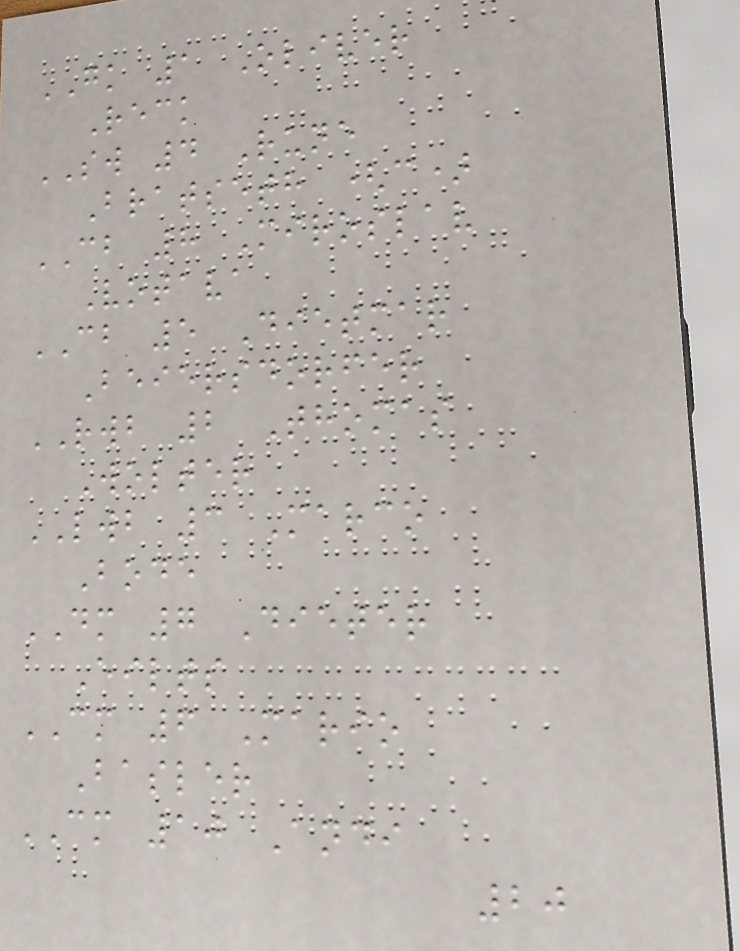GK 1 Oliver
Reck
SW 4 Rune
Bratseth (c)
CB 8 Miroslav
Votava
CB 5 Dietmar
Beiersdorfer
RWB 2 Thomas
Wolter
LWB 3 Marco
Bode
DM 7 Dieter
Eilts
CM 6 Mario
Basler
CM 10 Andi
20
